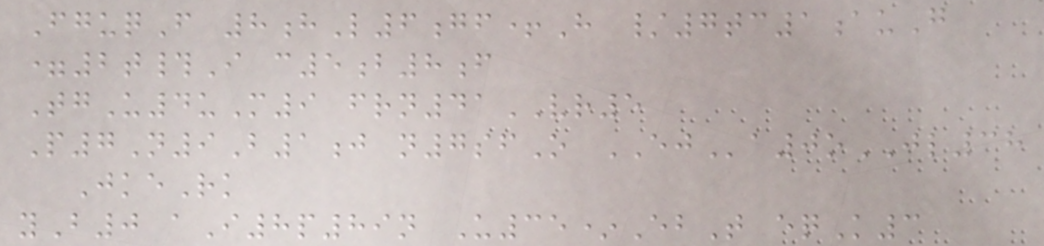FguqF 8hL6gf+H /7tc1auG
=2t#I c5b8f
TgU4uM9 frn41VR5
P7N9B1j n7sfO EJa0oJL38
JkeRk
yB0 aI8p89n U35*EbT eqK3
